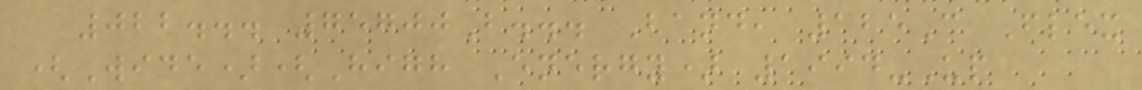022... 75700B... Band, 125C Flex
(Wide)(High Energy) 1994-Up
